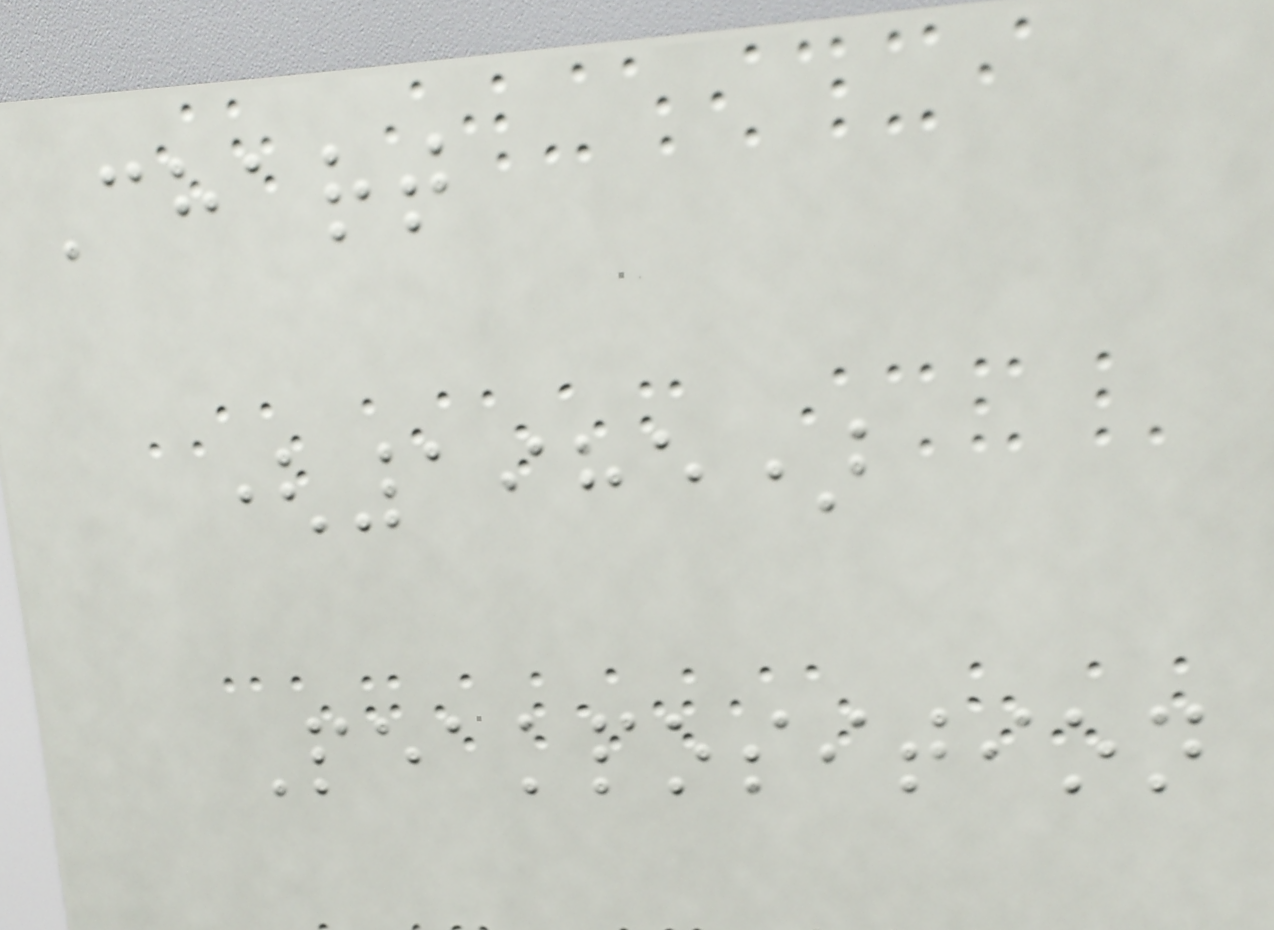Chart
(1985)
Peakposition
